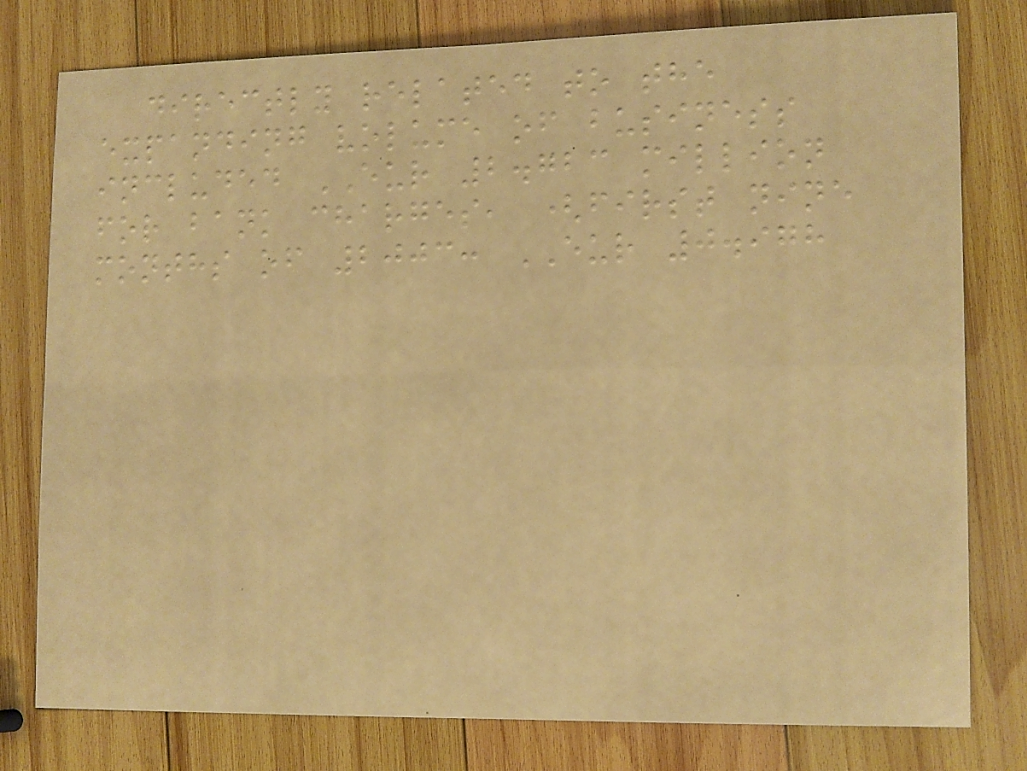directly related to the
expanding volume of business
included EUR 2.723 million
for bank charges, (first nine
months of 2003: EUR 0.978
